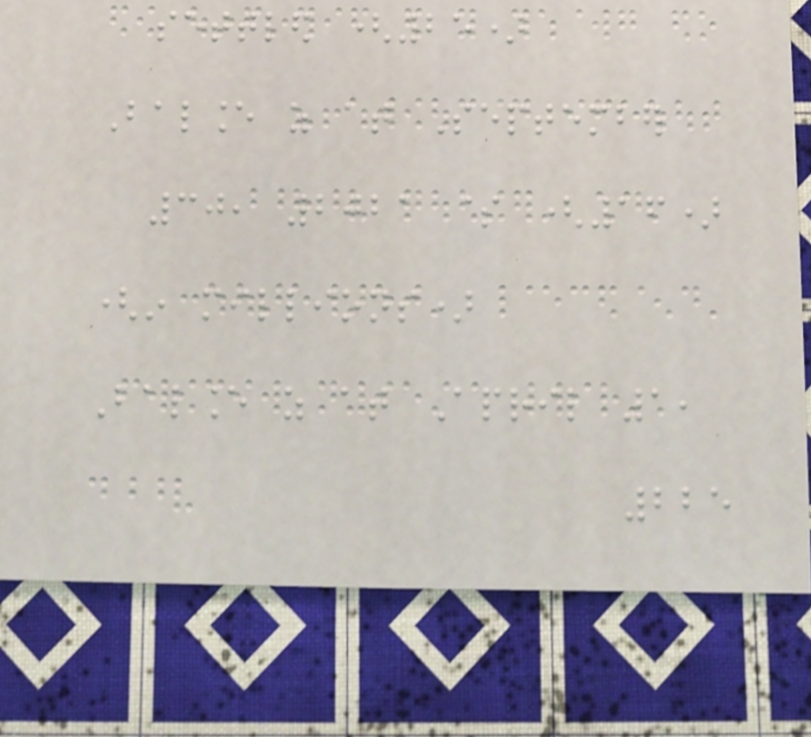settled (25)
Balance as at September
30, 2021 $ (16)
(in millions)
Balance as at April 1,
225
